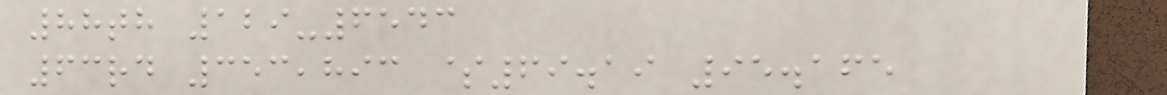88th 129-6543
63rd 353,893 $69.19 95.165
